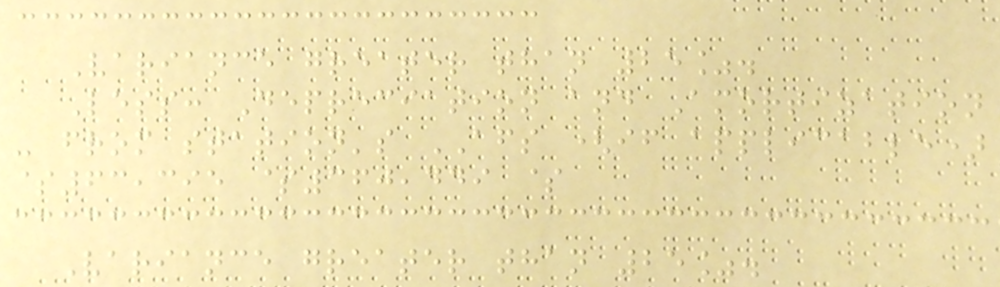Variance greater than 25%.
Less: Depreciation and Amortization
- from station's AFS (if applicable)
$63,395 $360,449 $
Variance greater than 25%.
